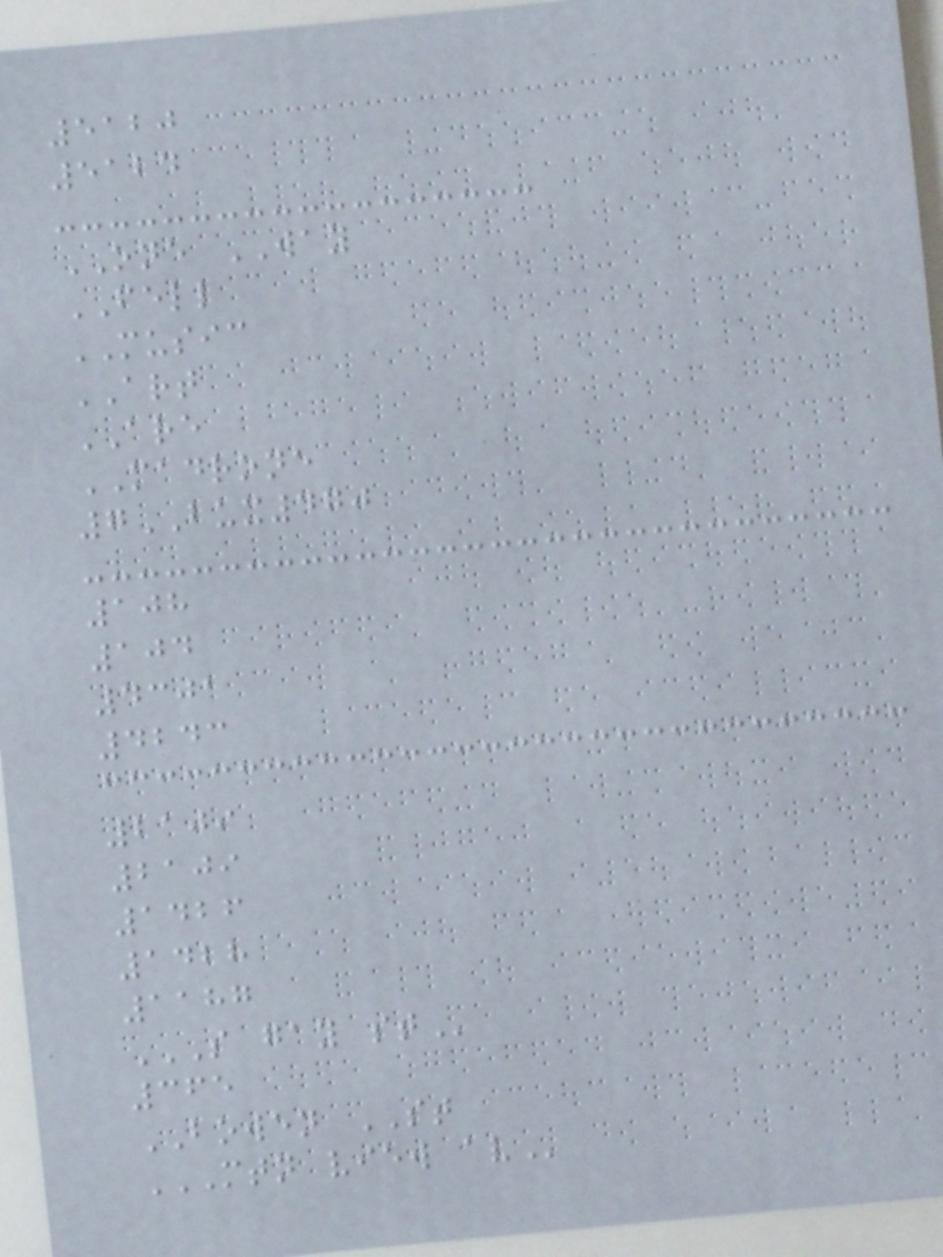5120
5124
ONE WAY
FELL
MUSIC
ART
ARE
MADRONE
7BUX470
108
104
4301
4243
2109
2109
1426
1428
1187
S GAY ST
365
BOWEN ST
MTN VIEW AV
